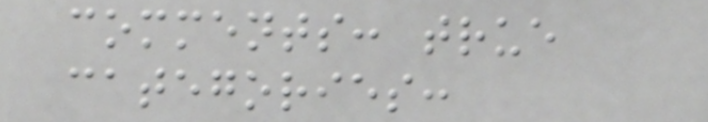comments: true
categories:
